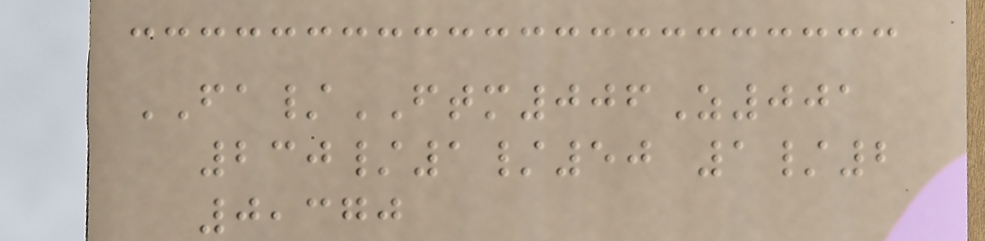FA/FTM006Z001
230/1/50 1/2
0,370
